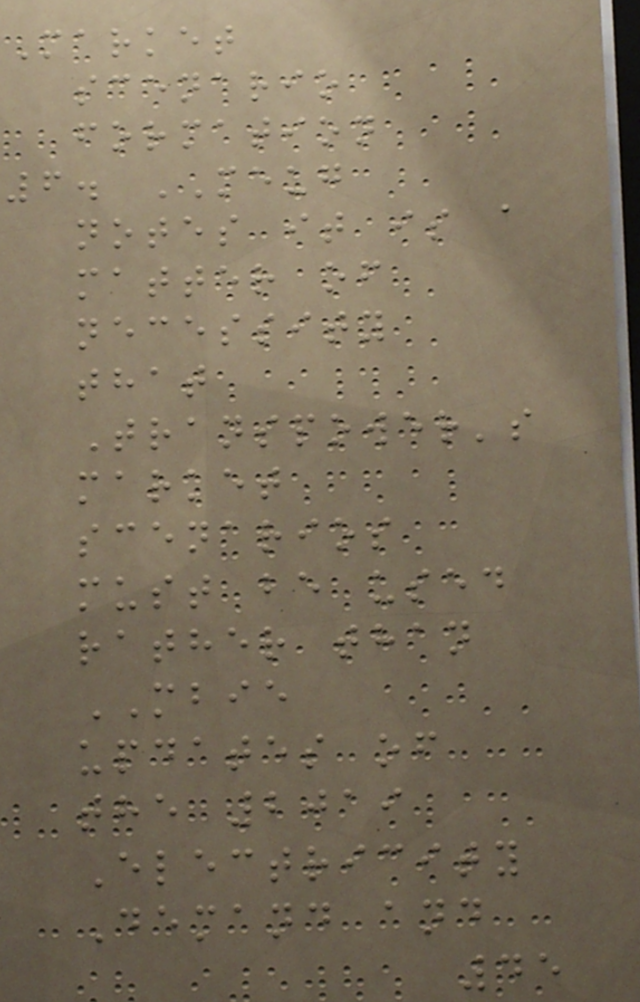Market
scenario
formation
6. MEUG
notes it is a
matter of
necessity
that
Transpower's
market
scenarios
must be used
rather than
MBIE
updates of
the 2019
Electricity
Demand and
45
